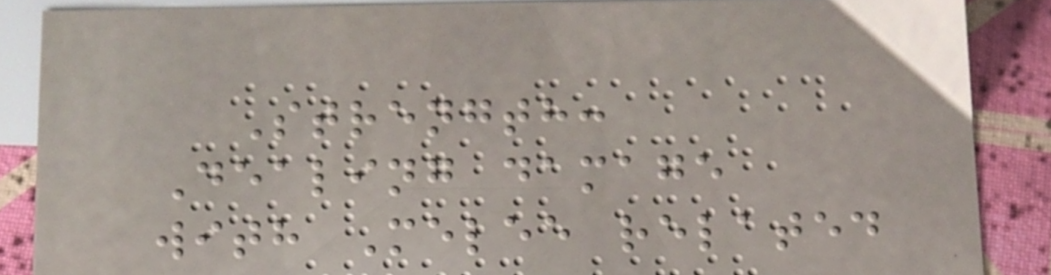Strength:
Dealing damage
with Melee related
